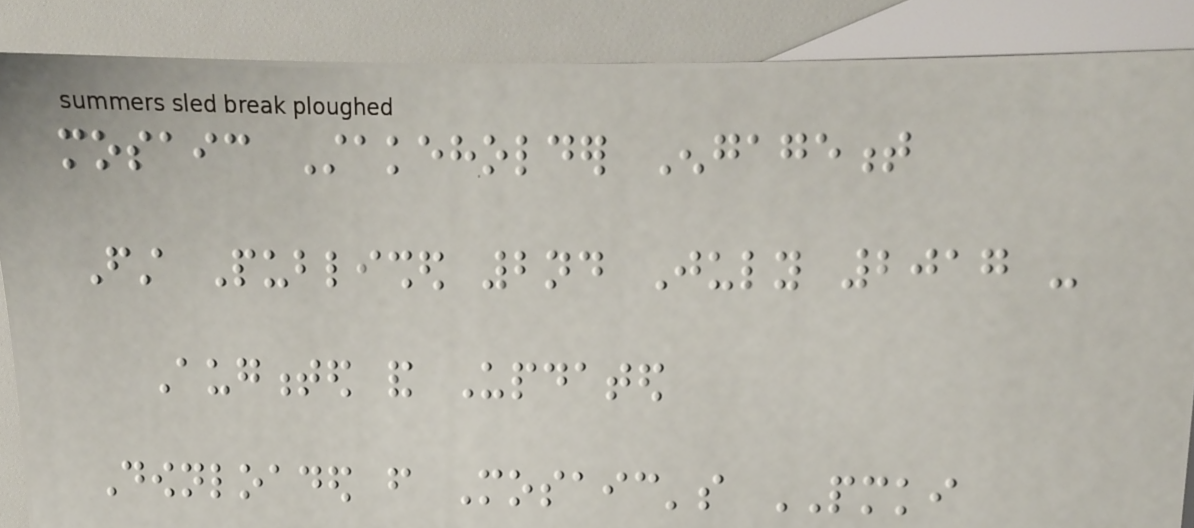mosaic Stakeholder Engagement
First Published 2nd July 2017 -
Augmented and Updated
Downloaded from Mosaic's PMKI
